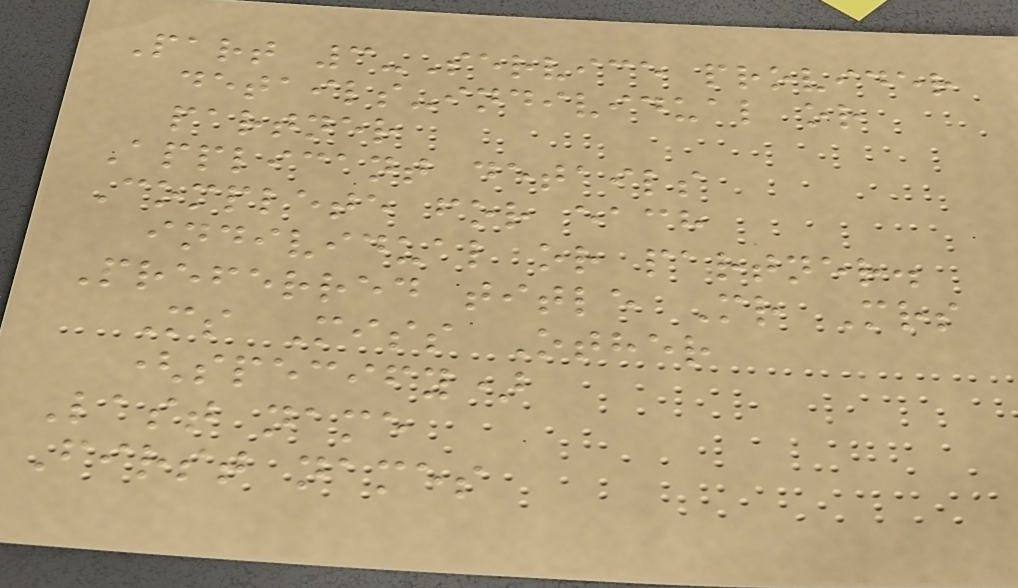Part 3-Service provider
details-individual or
partner
Applicant details
Complete for each
individual or partner.
Preferred title Mr Mrs
Ms Miss Other
(specify)
Last name
First names
